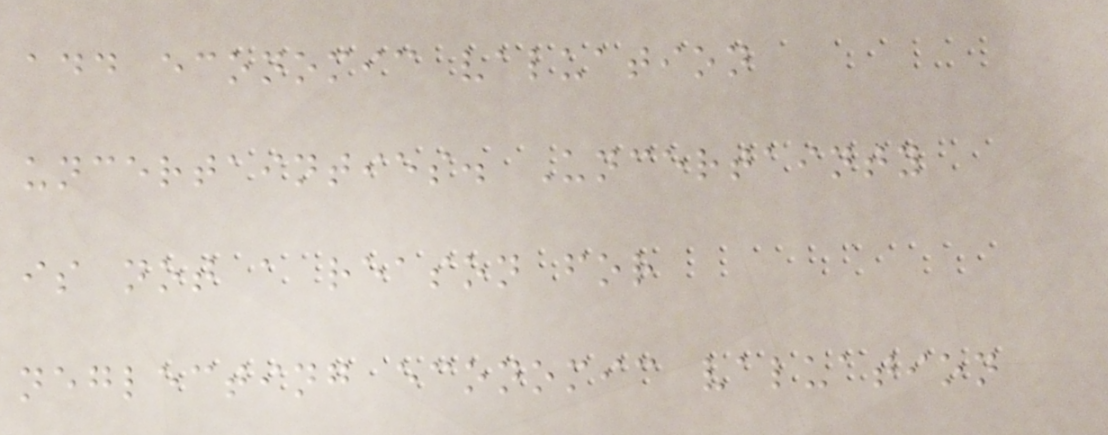add economic valuation
uncertainties. Uncertainty
is not a reason for
neglecting economic valuation
